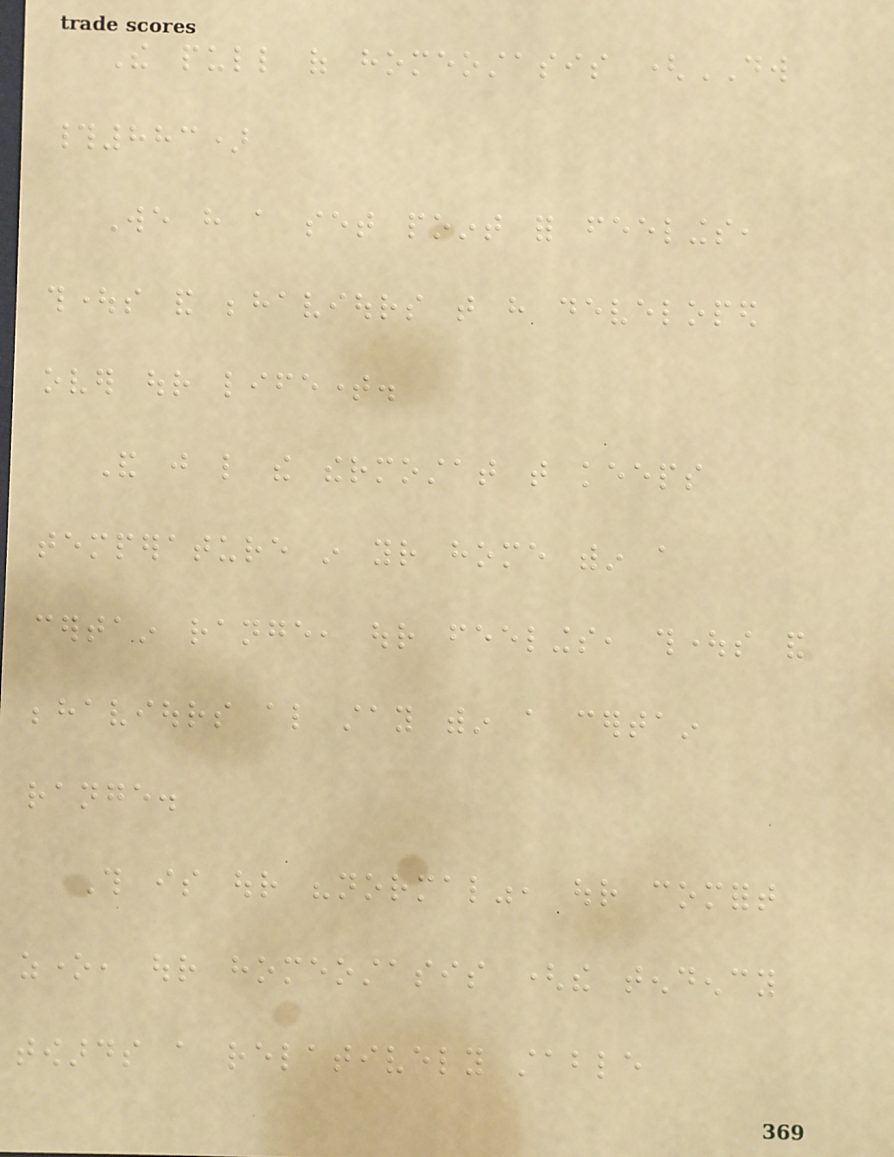The pull of homeostasis (DW
#883)
We have a set point for feelings,
thoughts and behaviours that have developed
over our lifetime.
And just like the thermostat that keeps
temperature in your home within a
certain range, our feelings, thoughts and
behaviours also stay within a certain
range.
This is our "normal", our comfort
zone, our homeostasis (the tendency
towards a relatively stable
